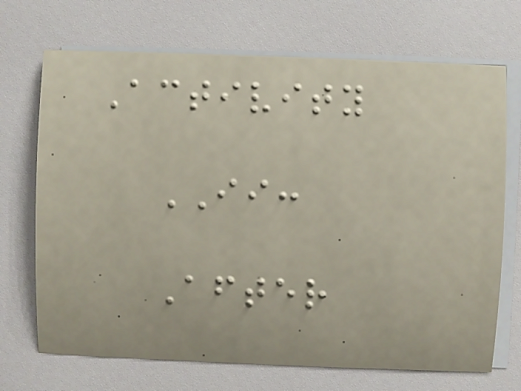Activity
II:
After
